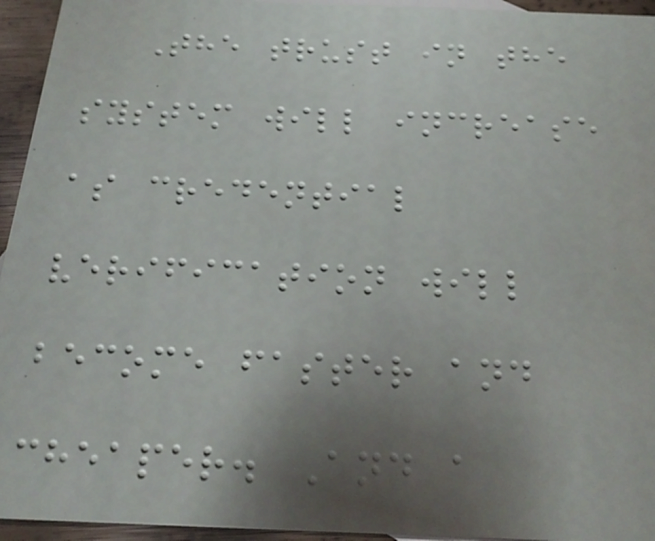The trust in the
system will increase
as credential
verification will
become faster and
cheaper. And a
